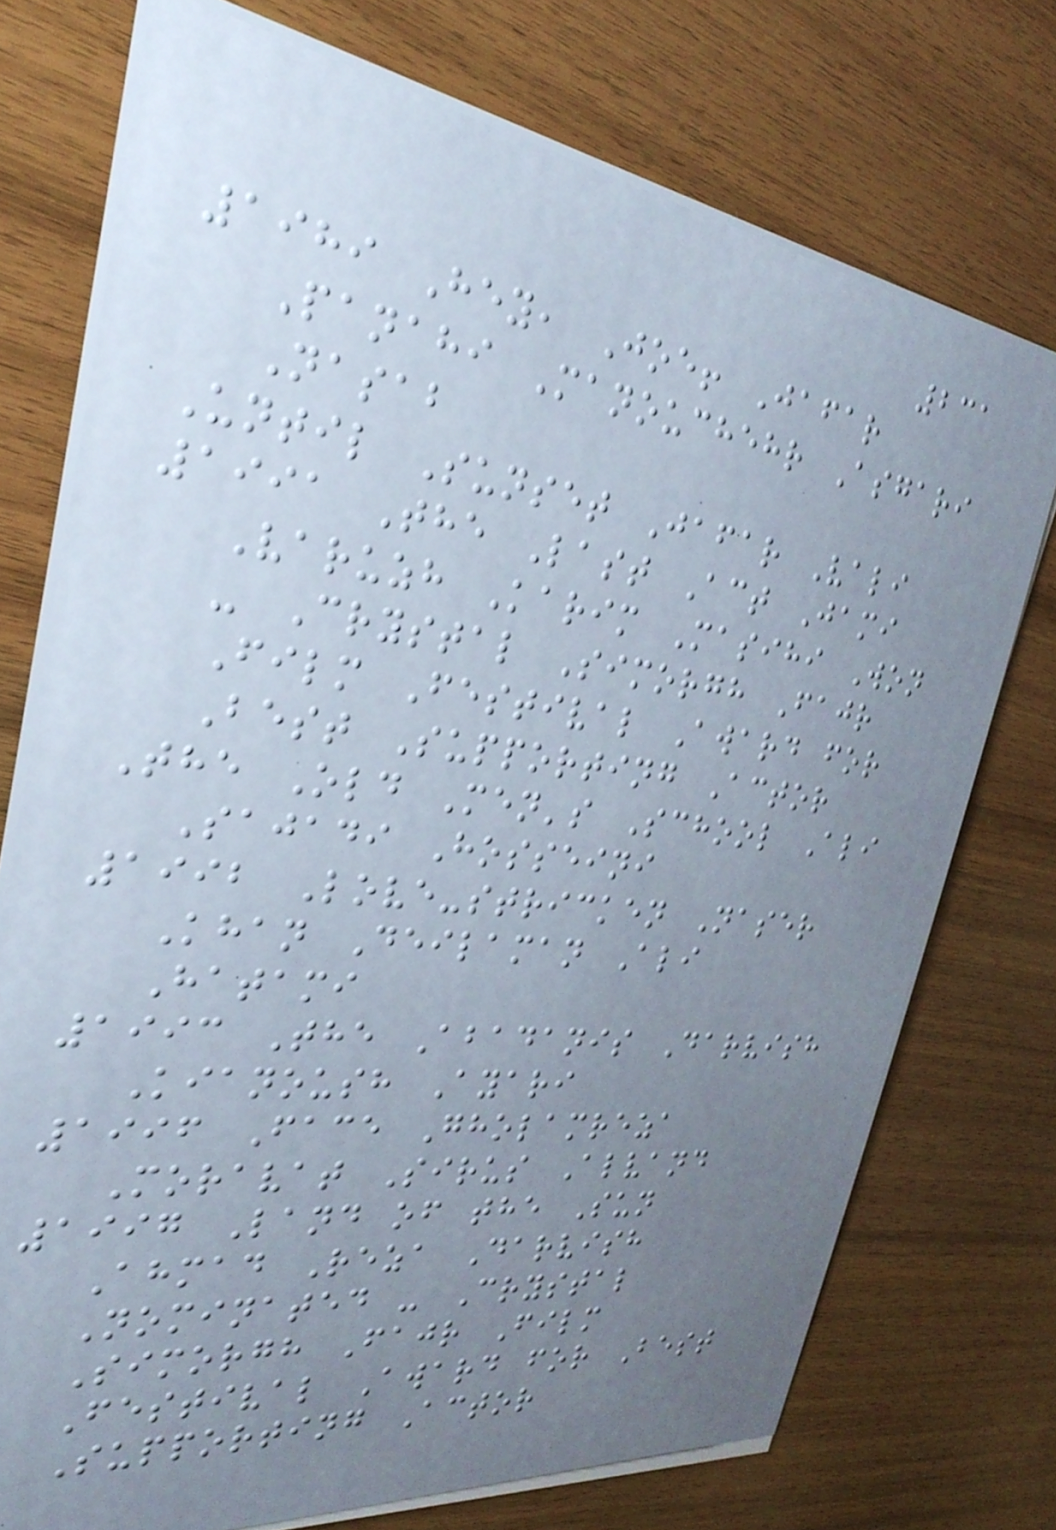231
1989 Hey, Joe! Jafar
Panahi Manouchehr Asgari
Nasab
Until Sunset Jafar Vali
1991 The Last Act Jami
Varuzh Karim Masihi Won
- Crystal Simorgh Fajr
Film Festival Award for
Best Supporting Actor
The Old Men's School Ali
Sajadi Hosseini
1992 Love-stricken Naser
Khan Deilaman Ali
Hatami
1993 The Abadanis Darvish
Kianoush Ayari
1996 Face Gholamreza
Moravat Sirus Alvand
1997 Land of the Sun
Ahmad Reza Darvish
Nominated - Crystal
Simorgh Fajr Film
Festival Award for Best
Supporting Actor
